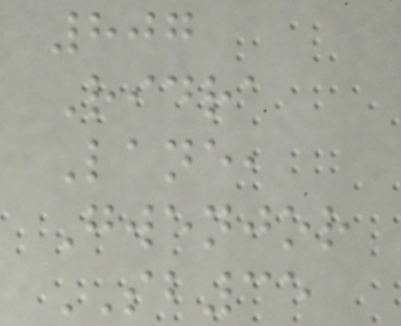807
Ridra
Lane,
Gwenjor
SB35
